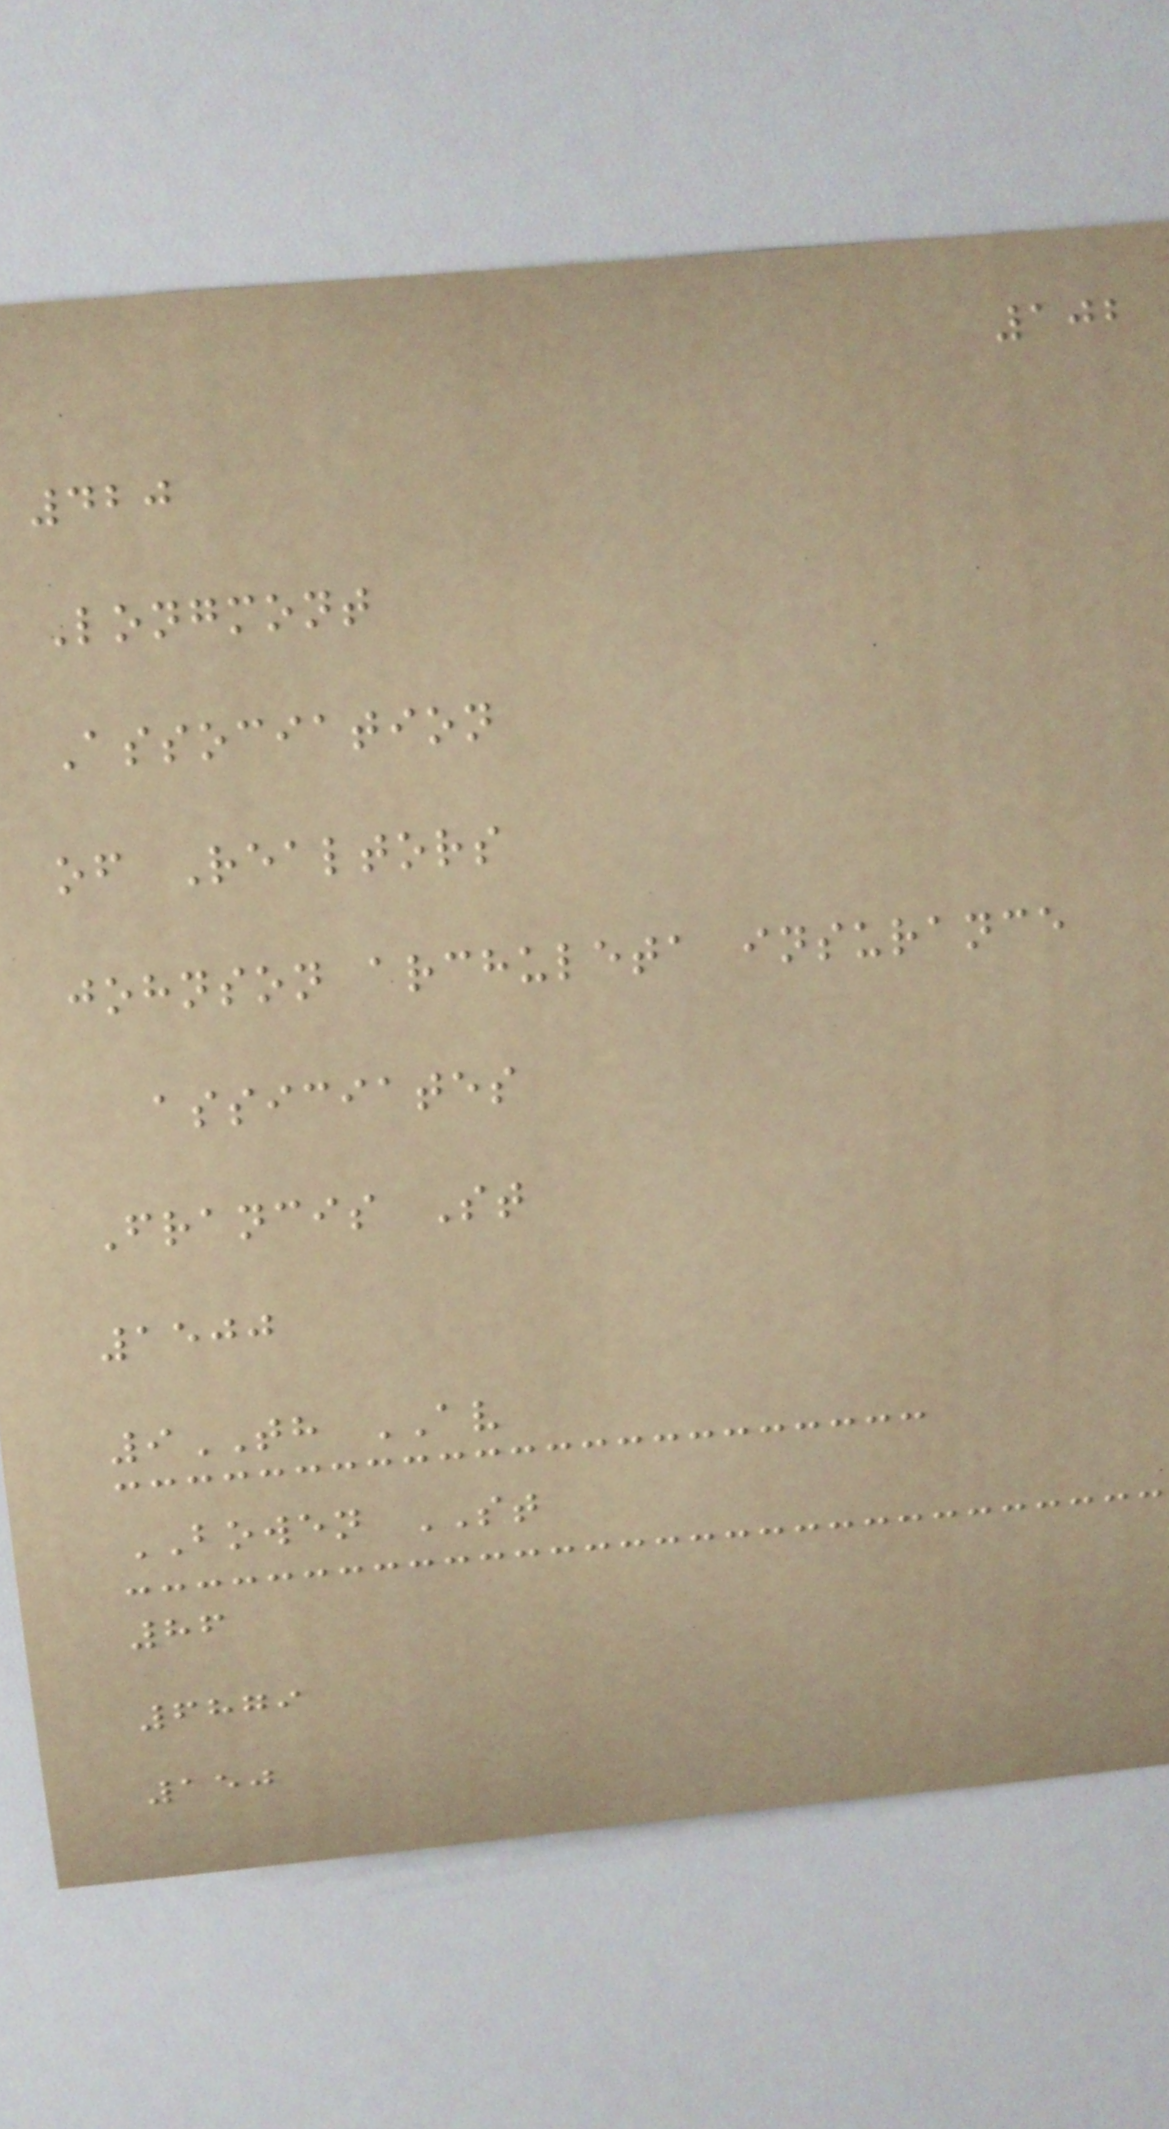102
420
Longmont
Association
of Realtors
johnson archuleta insurance
assiciates
Francis St
1500
9TH AV
BOWEN ST
86
6879
150
